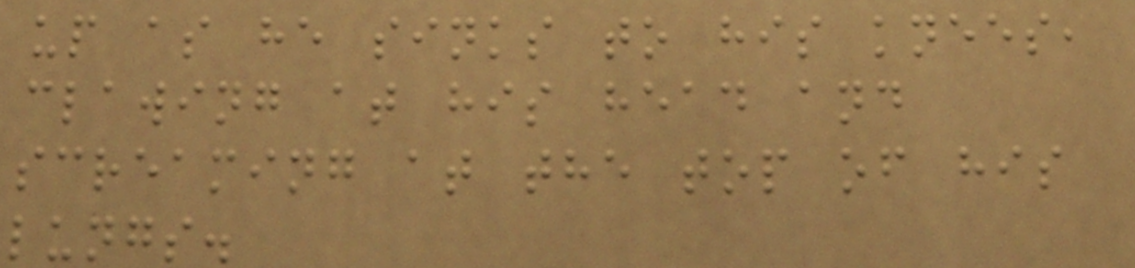up as he sinks to his knees,
clawing at his head and
screaming at the top of his
lungs.
